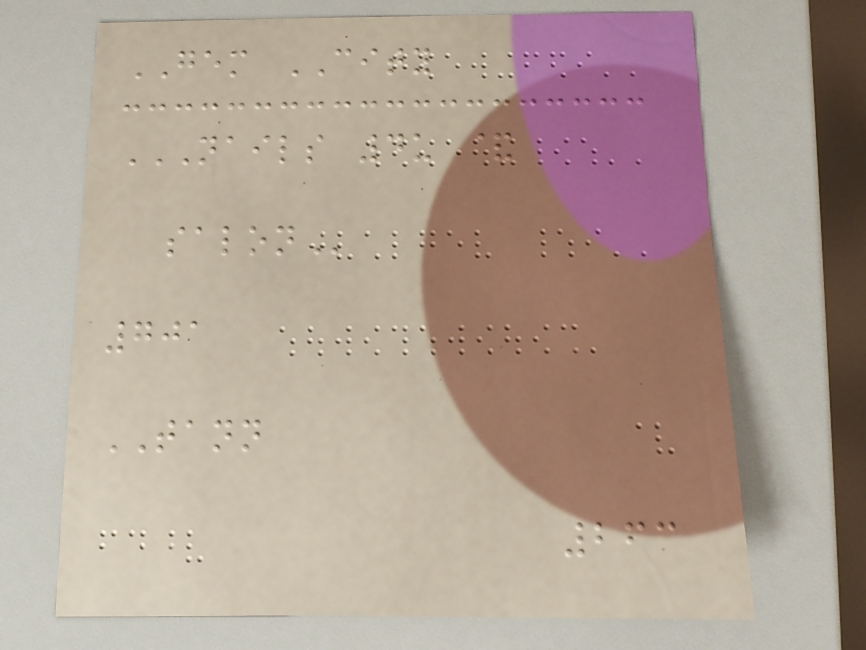GEM CITY
NAILS 4U &
SALON
701
TANN
263
